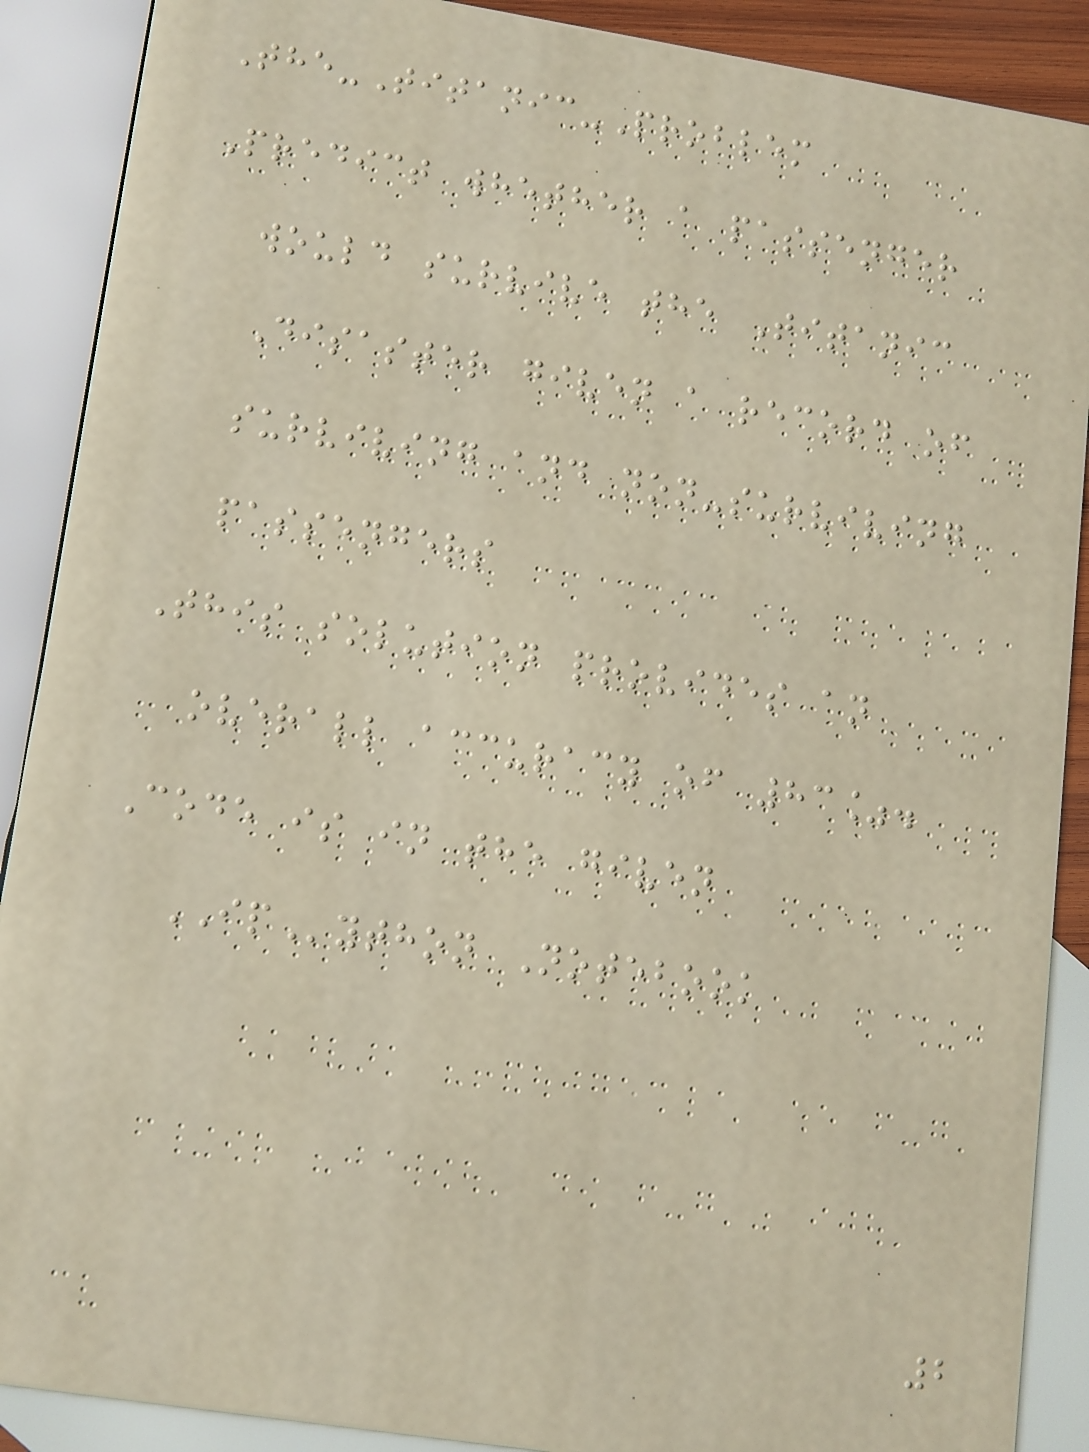The-Titanic-Problem
Predict whether a passenger
would survive the Titanic
Disaster given a record of
surviving and non-surviving
passengers
This solution provides an
overall accuracy of 83%.
Code is in the given
IPython Notebook
2
